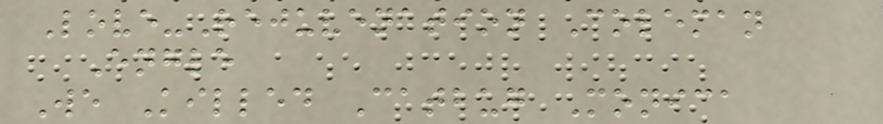Love-Rejuvenation Coleman
Engle
We Killed Catbug Monica
